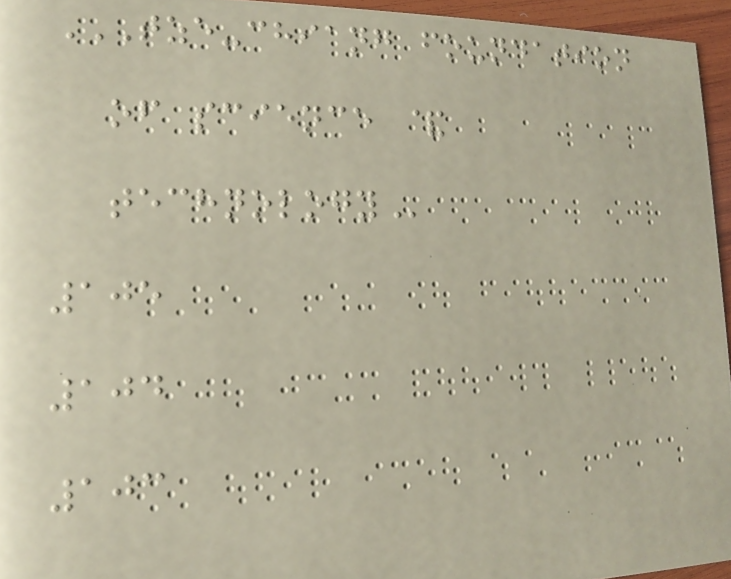TZE-CHIANG FOUNDATION
OF SCIENCE &
TECHNOLOGY
105
104
103
